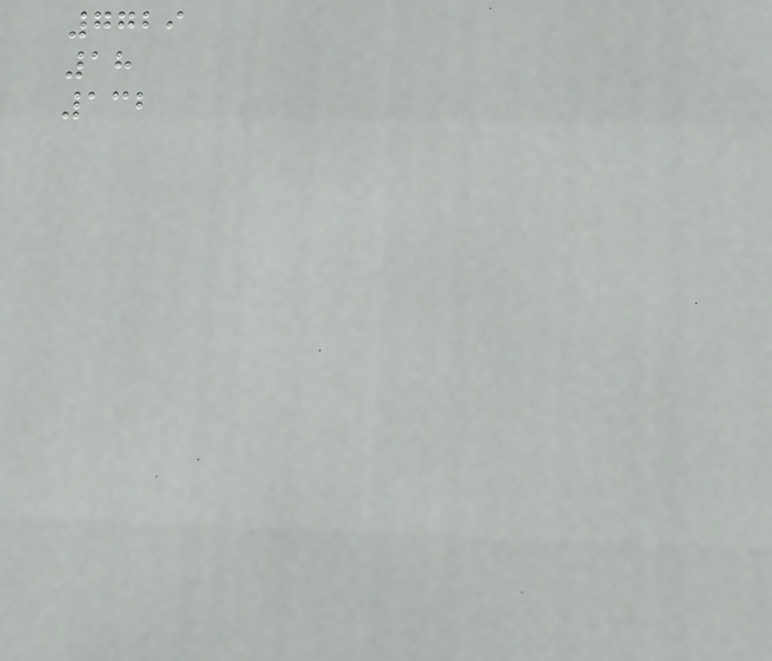7729
18
132
